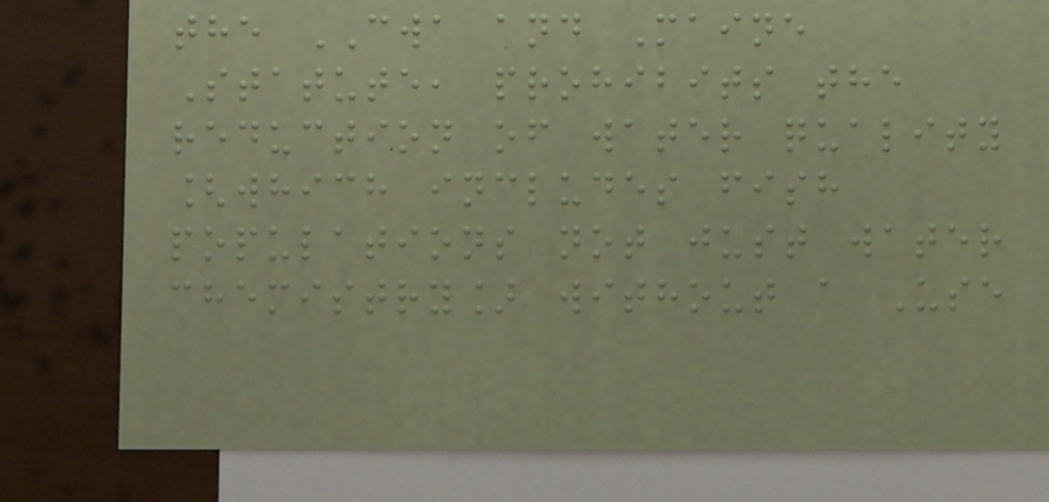the CWA and Maine
Statute, prohibits the
reduction of water quality
[which includes fish
populations not just water
chemistry] without a Use
